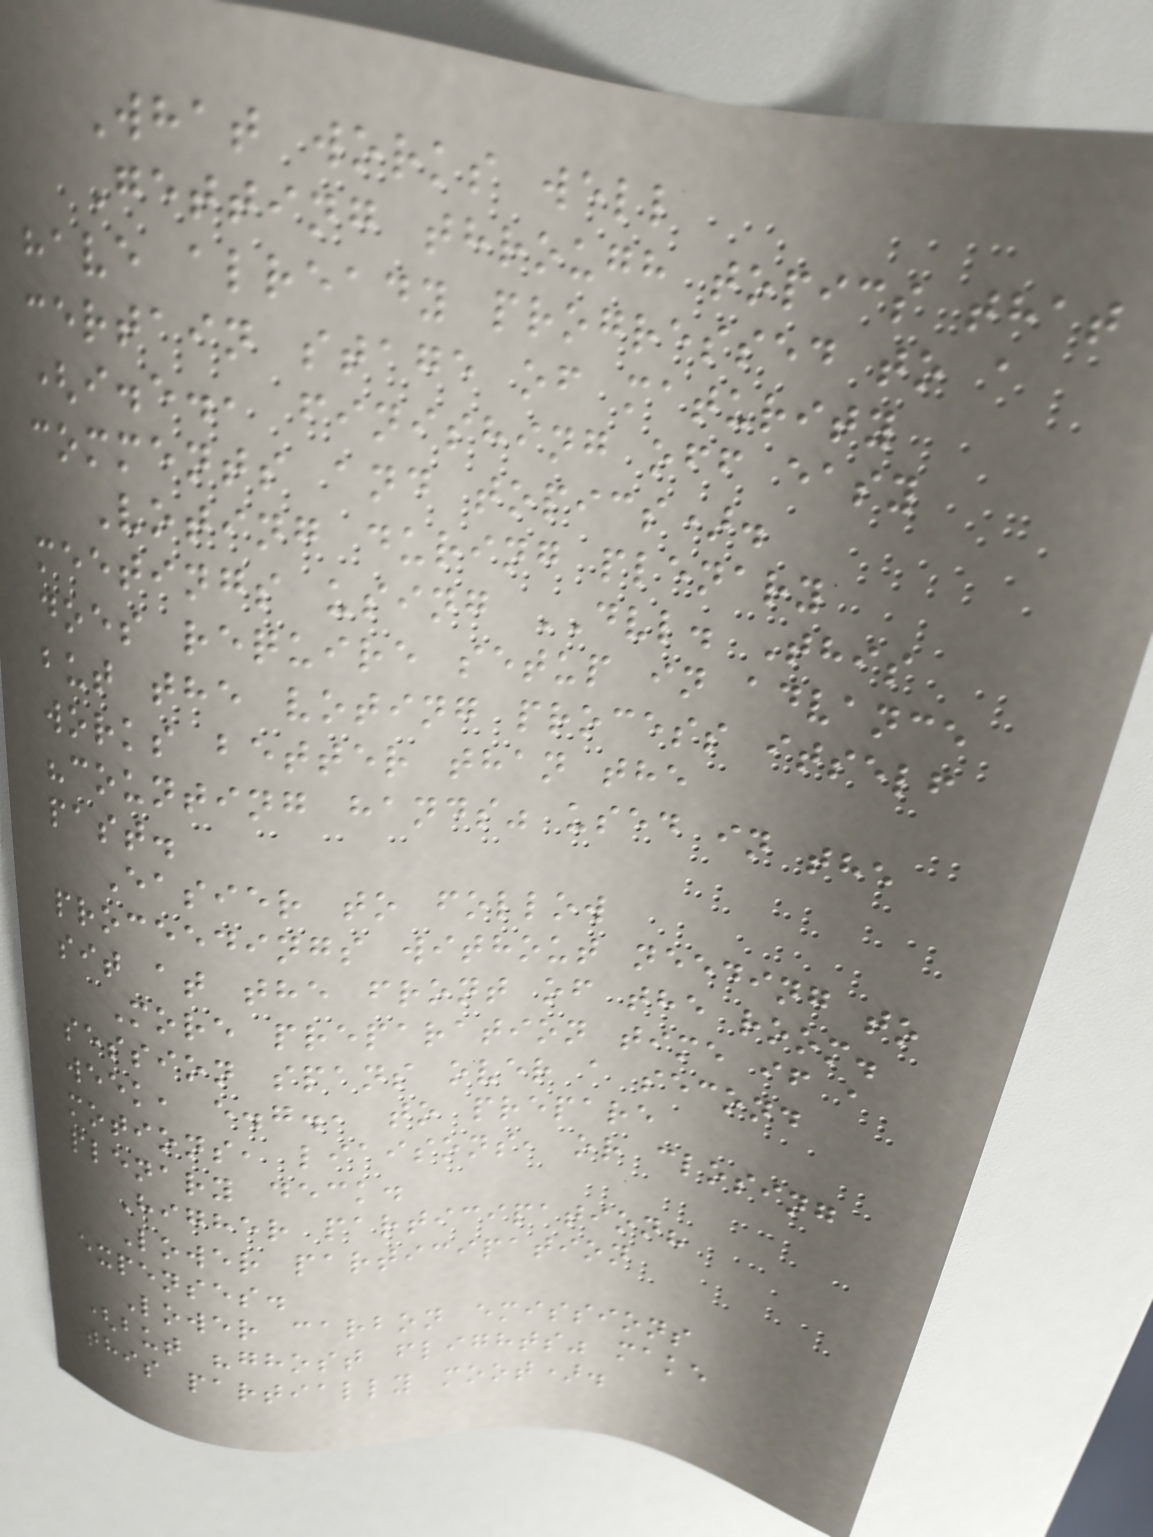What works well
Getting through topics that
have already progressed to a
certain stage of maturity
(i.e., finishing off easy
comments and topics).
Voting during plenary
meetings using DVL. This
does require setup in advance
but the voting process itself
works better than the
"counting hands" used in the
past.
Easier to follow
proceedings without needing to
sit at the front of the room.
More preparation time if a
session spans over a second
week, e.g., to prepare
motions, liaisons, or closing
plenary deck.
Higher participation?
Lower participation
expenses.
Lower carbon emissions
(but "ghost flights" make
this partially moot).
